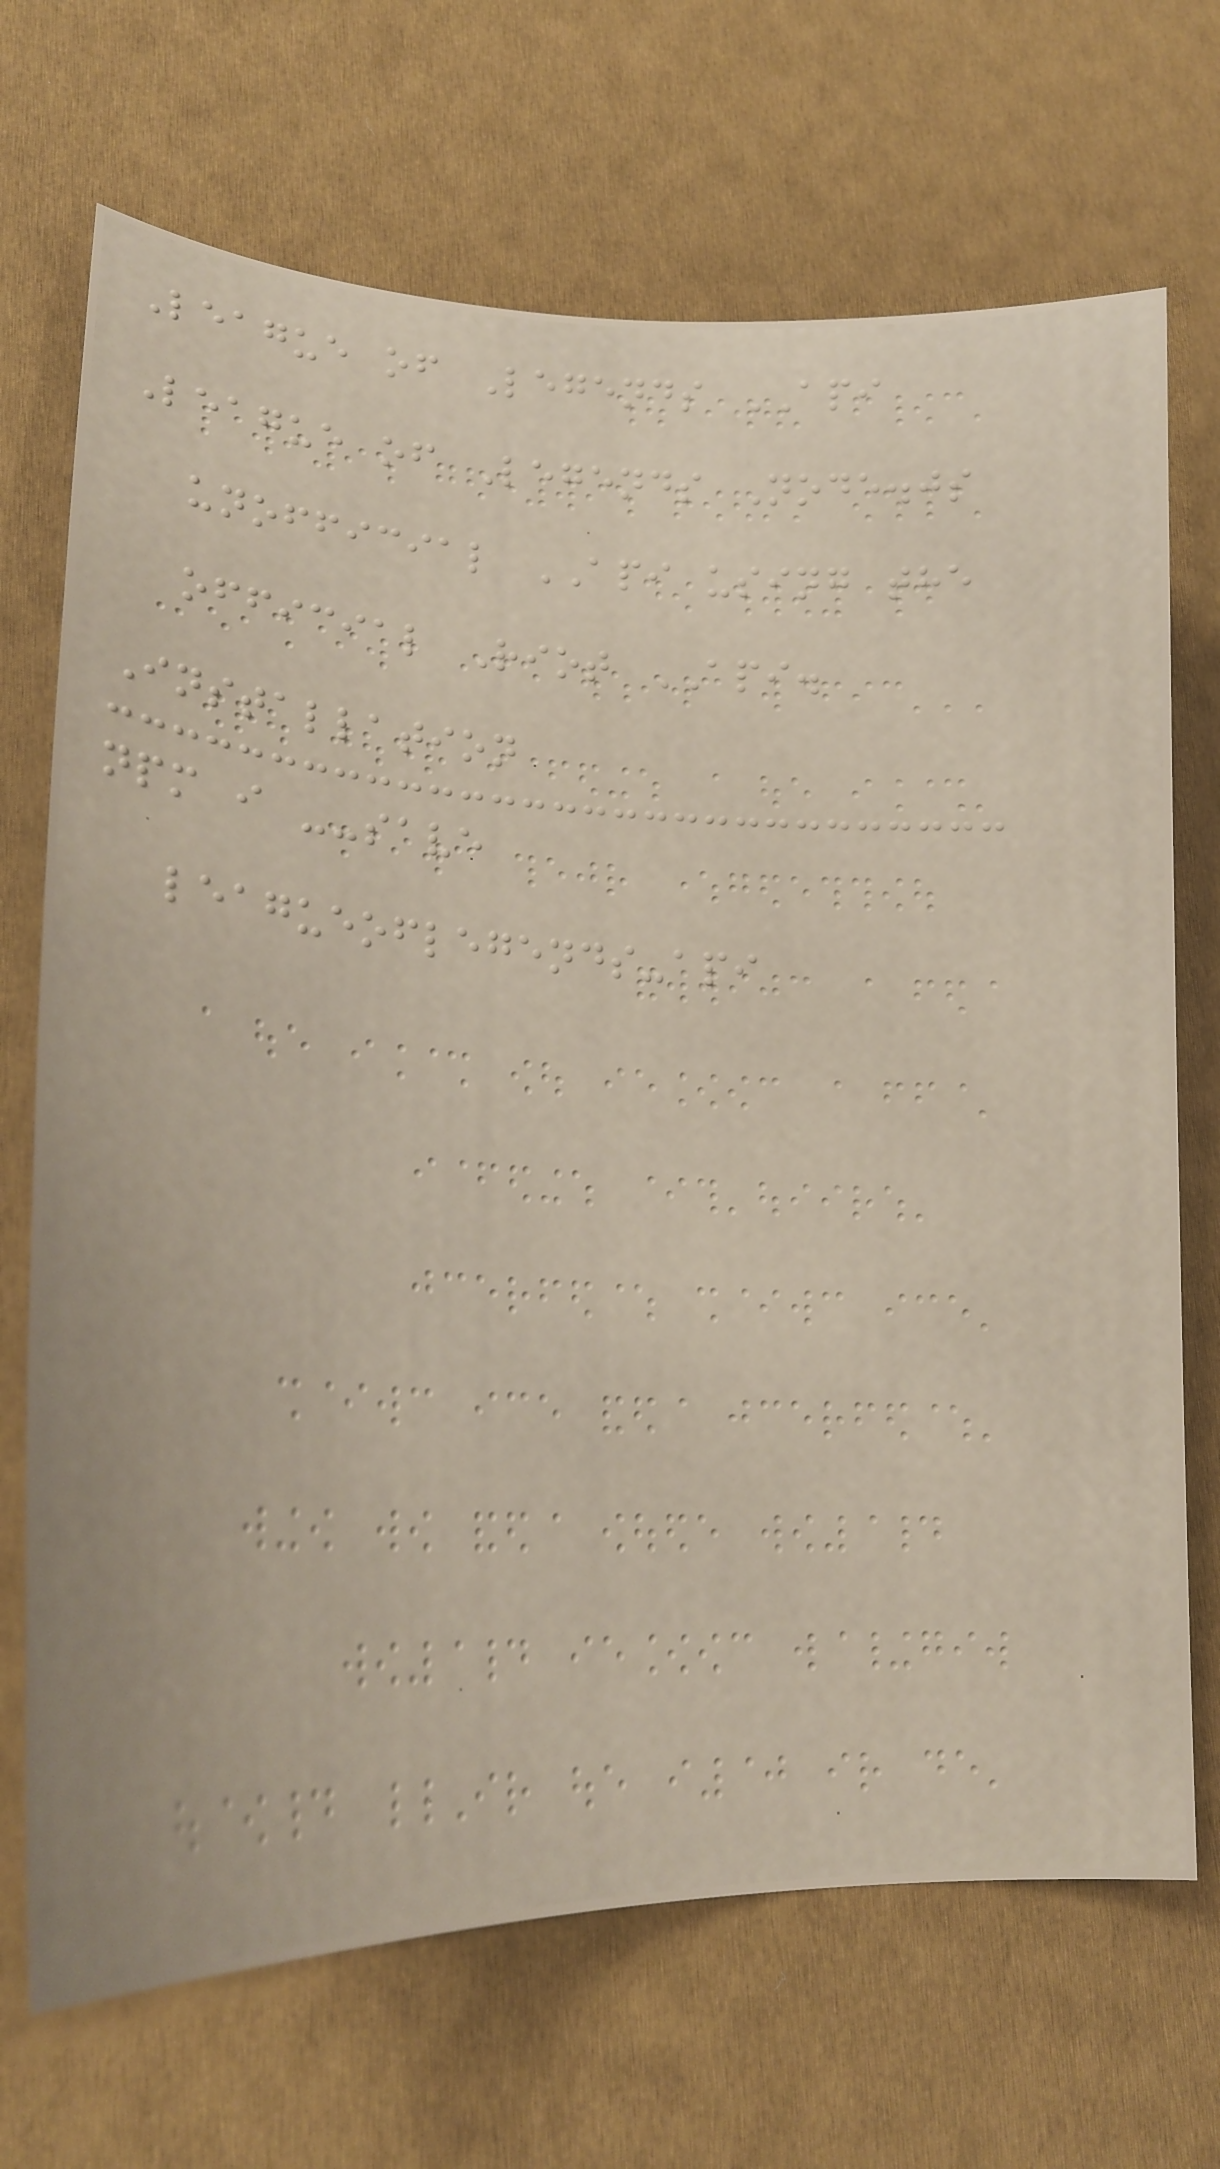League of Legends API
League of Legends Node.js
unofficial API using the
official Riot API.
Installation
npm i --save
leagueoflegends-api
